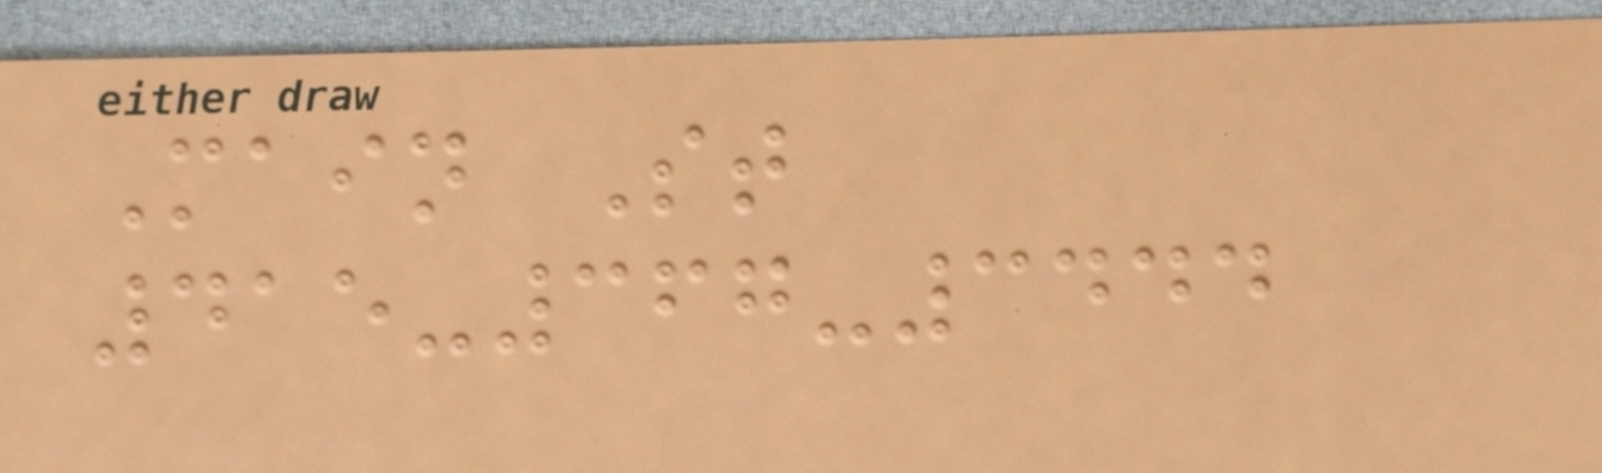Main St
415-367-3444
